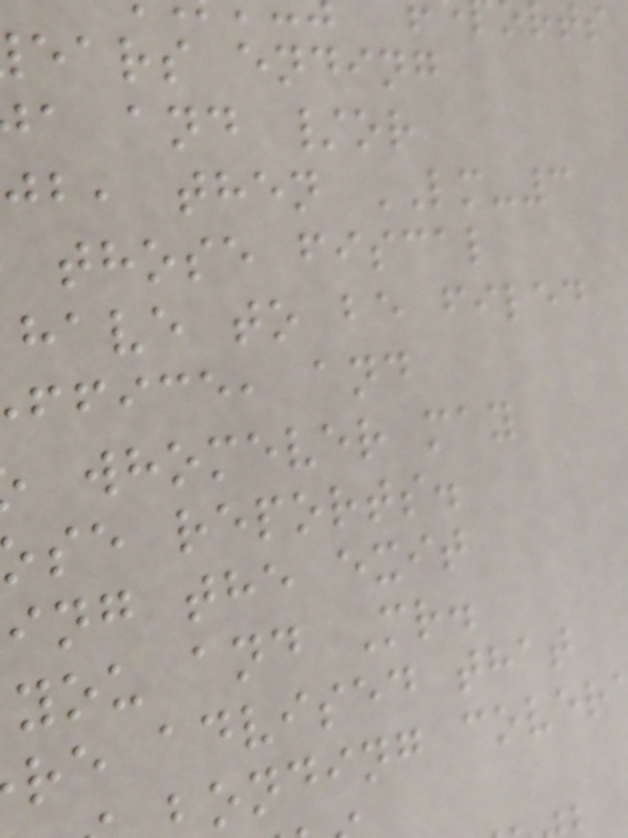ears ending
a and /or
jb, then LM-3
those fiscal
have to be filed
ffice, and
whomever may
se reports.
ing the exit
you and Mr.
re advised that
onding cover
